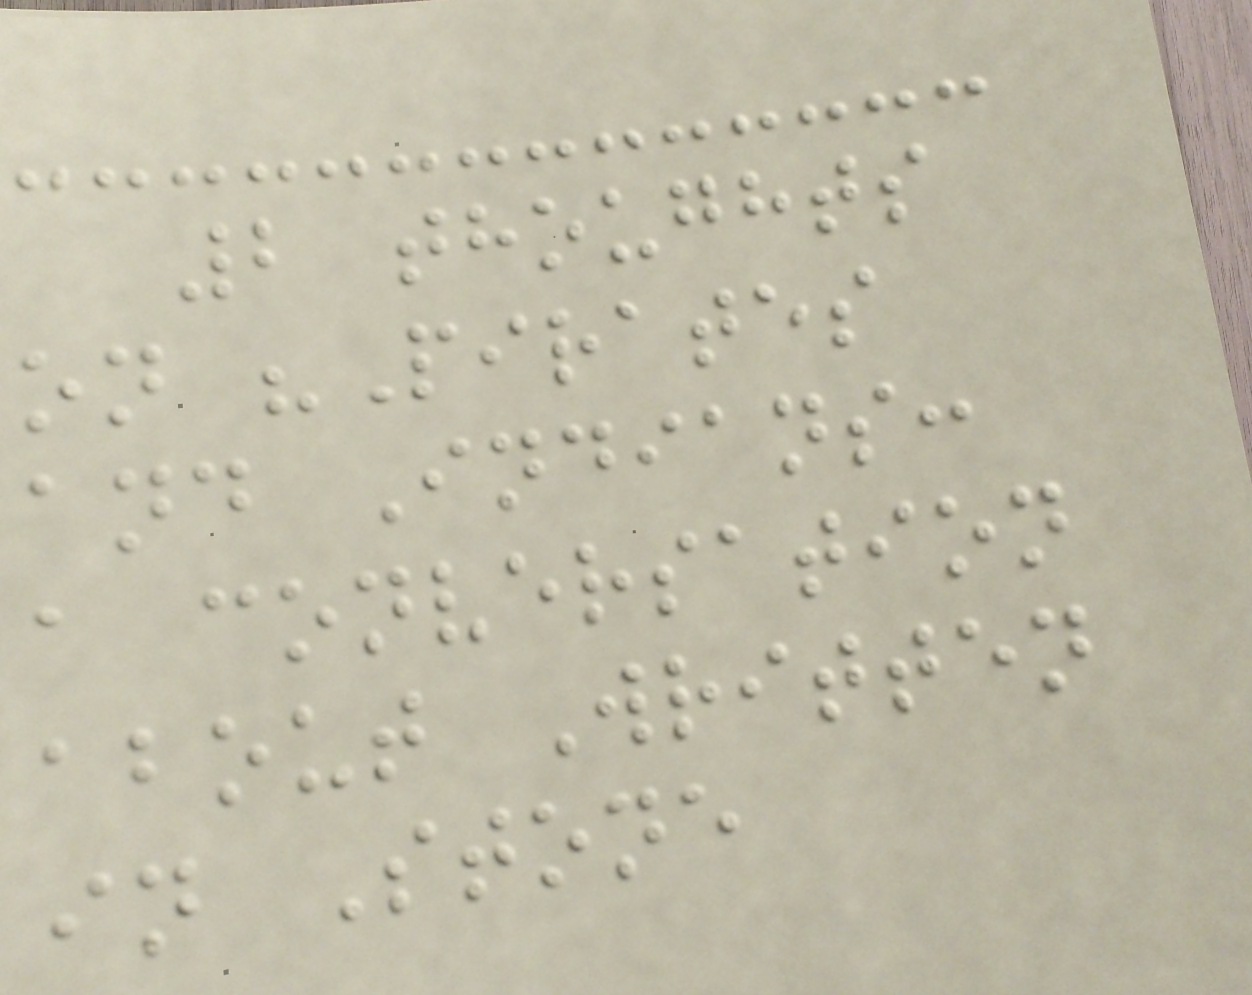2 thoughts
on "Pirates
and Indians:
a conversation
about Written
in Stone
